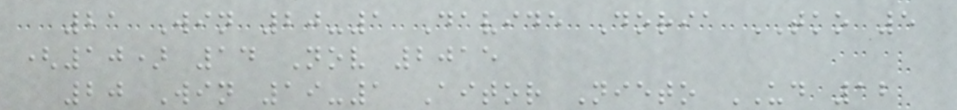21 Win 20-1 Davide Doria TKO 5
(10) 14 Nov 2015
20 Win 19-1 Aitor Nieto UD 12
